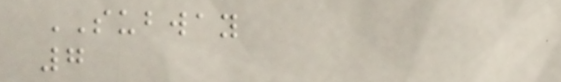SUBWAY
7
